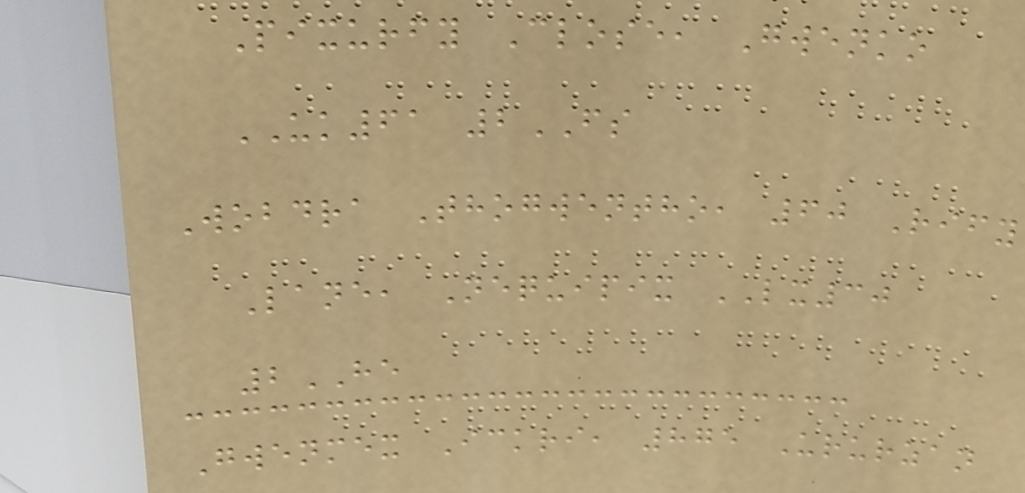Pixurfy Close, Gwenko
UK61 2FS
Wobdra Thogwentho, 60 Rify
Lane, Nequipix LX30
2HE
Gwenmex Ickri, 875 Ururzan
